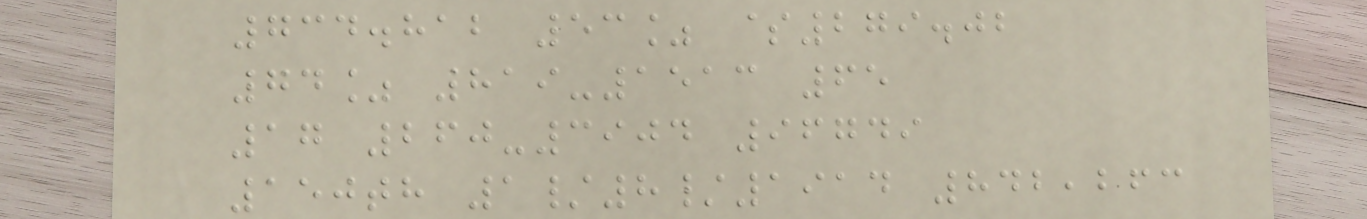734.812 53% $279.02
74% 819-1513 65
17 260-3904 96749
150th 1/8/1914 842,263
